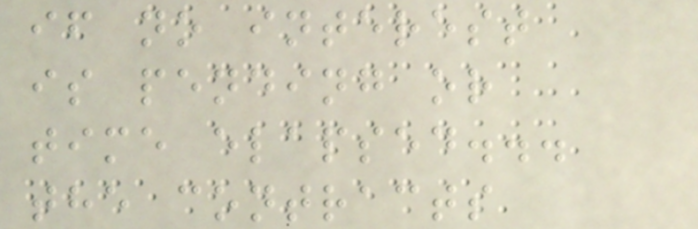if no interest
is pending or
time elapsed...
the contracts
